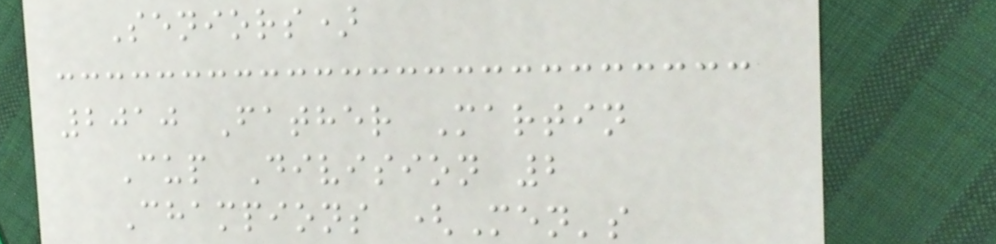Seniors)
2010 Father Martin
Cup Division 2
Champions (Men's
